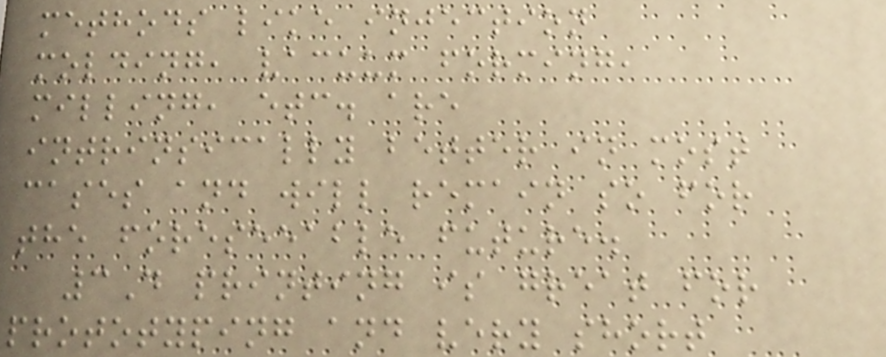methods like injection
molding, vacuum forming,
milling, etc. are
intrinsically better in most
cases and will remain so for
the foreseeable future.
3D printing is great for
prototyping and very short
